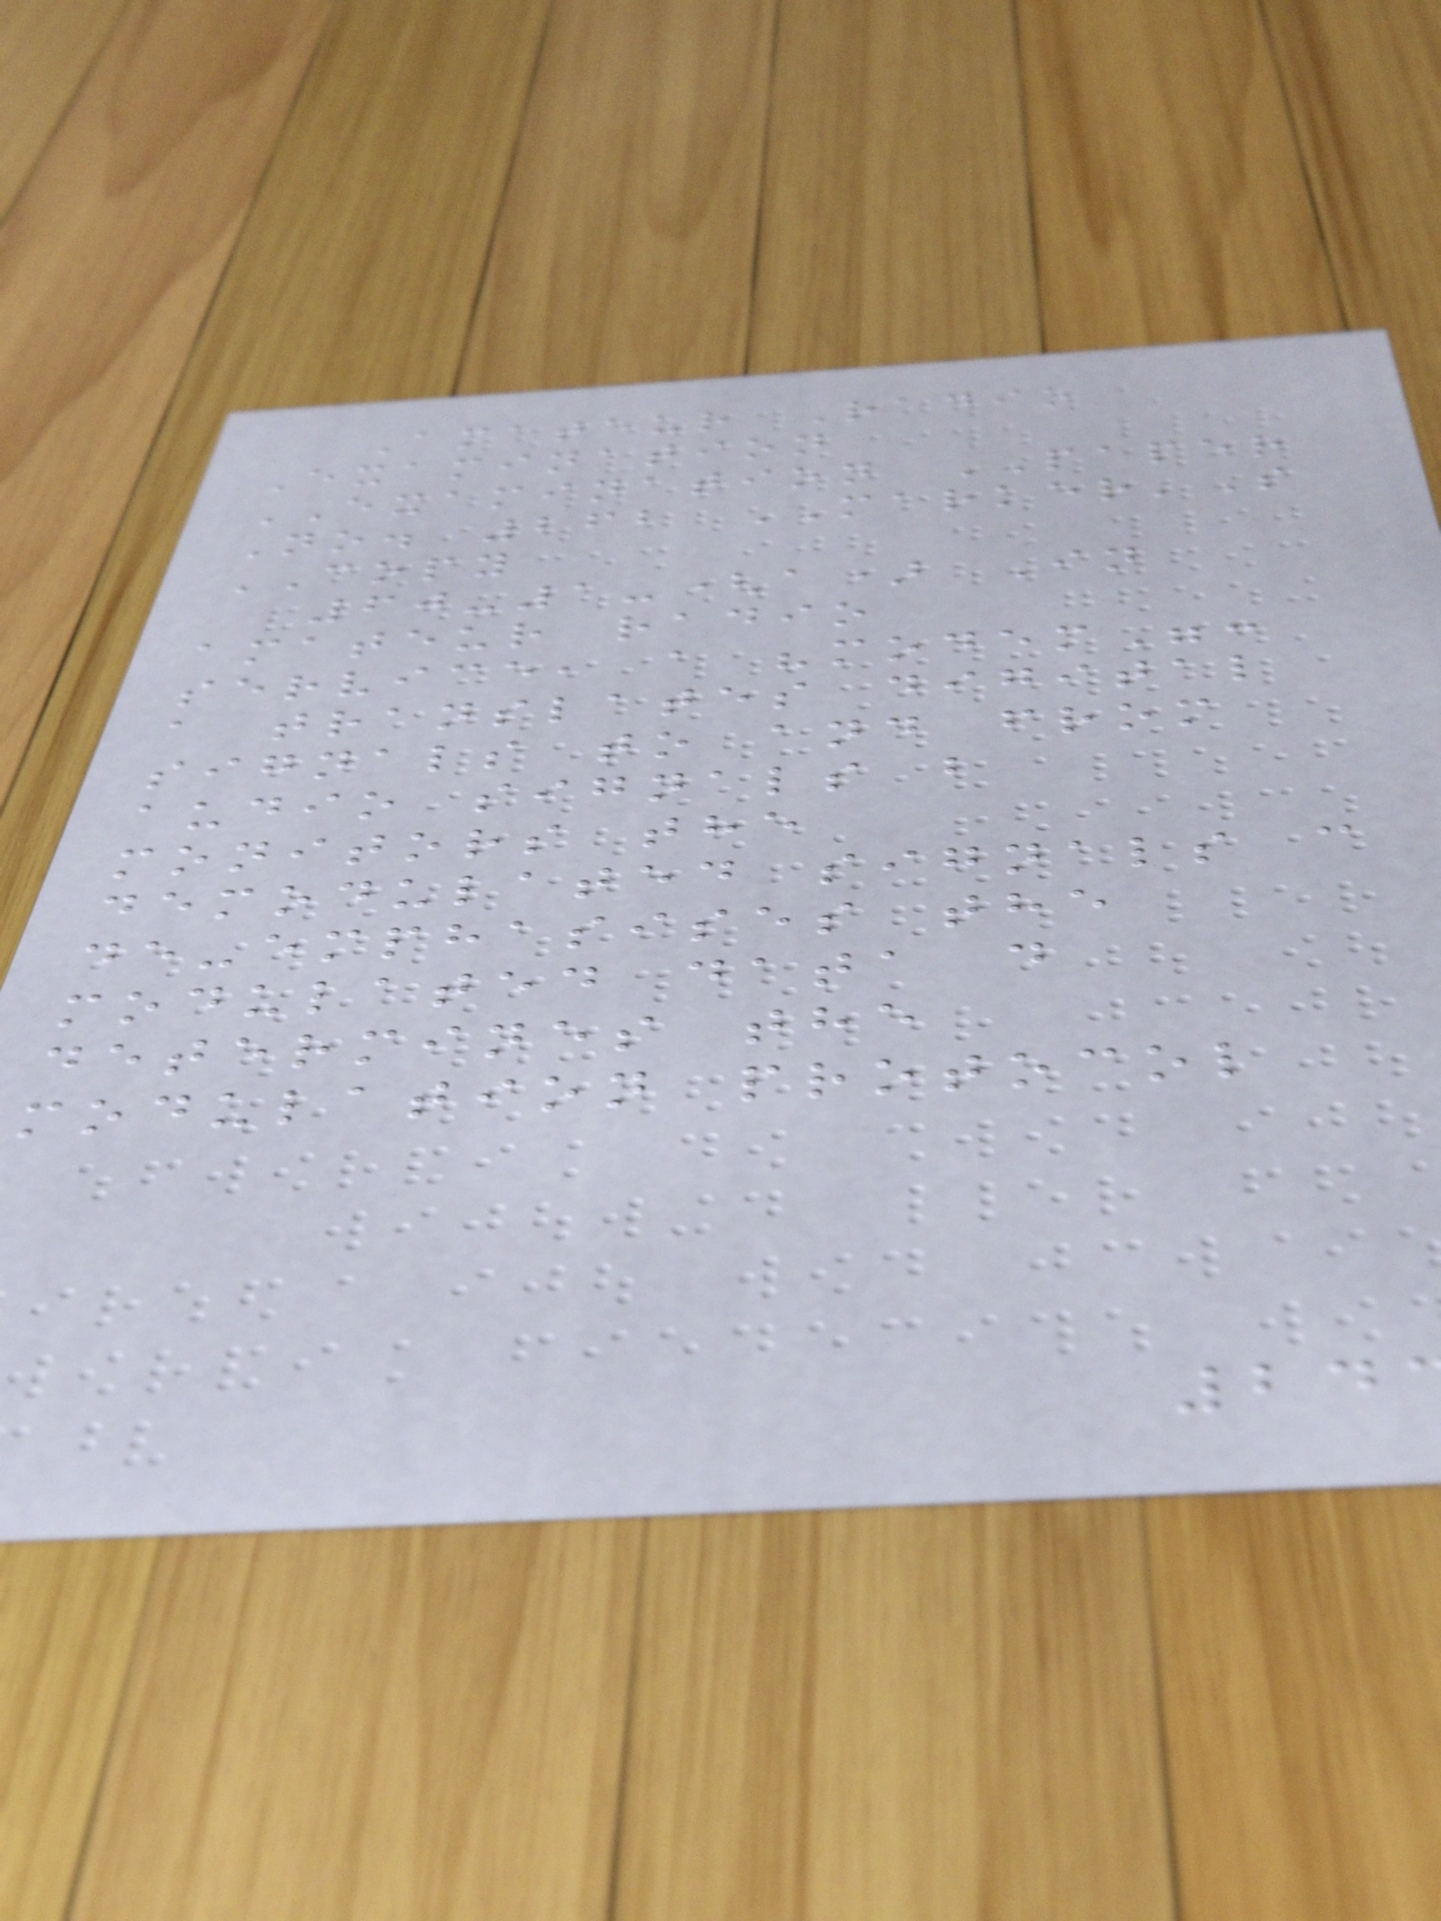Amateur Radio
Examination
EXAMINATION PAPER
No. 262 MARKER'S
COPY
60-1-(a) In
amateur radio
service, a "modem":
a translates digital
signals to and from
audio signals b
monitors the
demodulated signals c
de-emphasises the
modulated data d
determines the
modulation protocol
